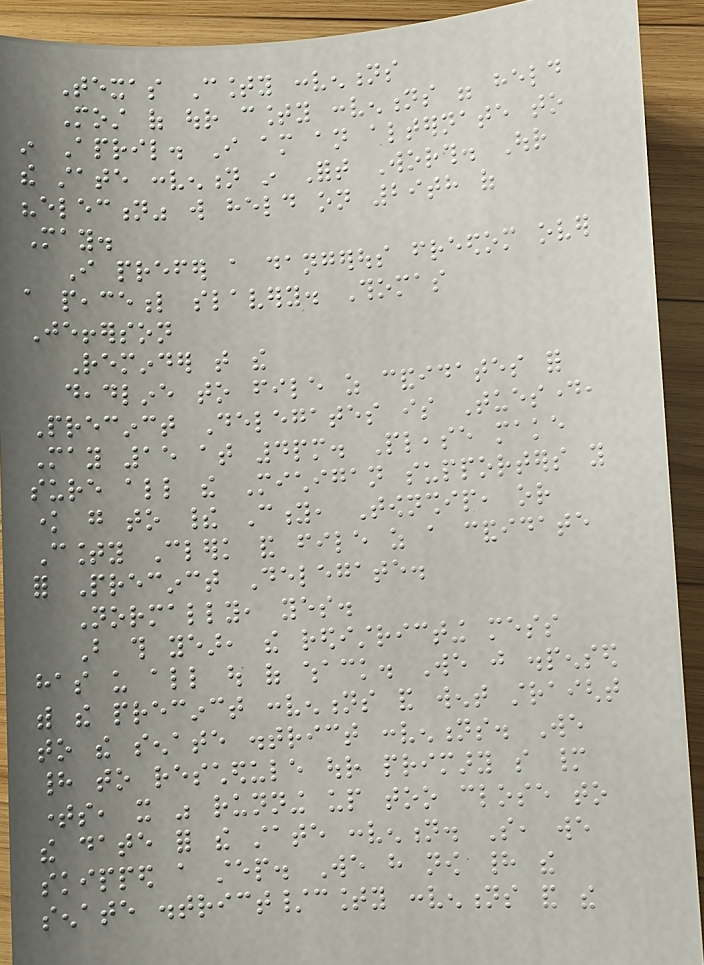Texas County conventions
Most of our county conventions were held
in April. I am an alternate to
the state convention in Fort Worth. Our
"election" will held on 29th of
May.
I prefer a dangerous freedom over
a peaceful slavery. Thomas
Jefferson
Reminder that the
deadline to file as candidates for
Precinct Delegates is Tuesday,
May 15 at 4pm. Please make
sure all the Michigan supporters you
know go to their City, Township, or
County Clerk and file as a candidate
for Precinct Delegate.
Normally, yes.
But this year, the redistricting mess
has us all out of whack. We just dispensed
with the precinct conventions and went straight
to the senate district conventions. We
had to reschedule our primary so many
times, it was running up too close to
the date for the state convention. So, we
skipped a step. We have now had the
senate district/county conventions and the
